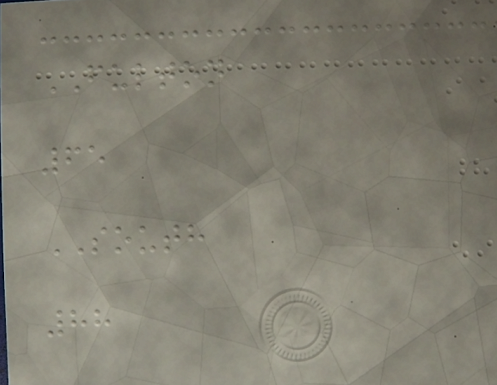FULTON
65
SOUTH
88
